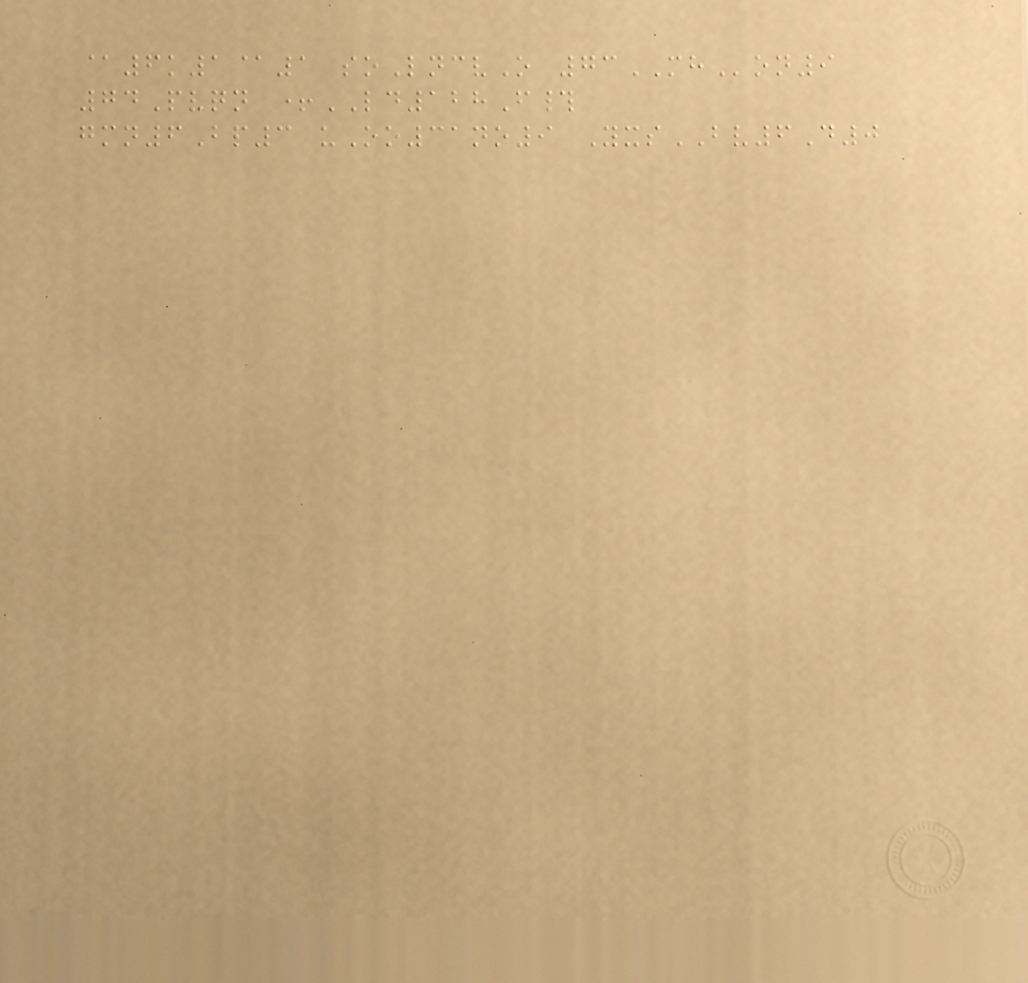@6k1@1 soLncvO 73MHon9
74Pvqn +LD128F#
gmn6Bp3 uOo31no9 YxsBV6D0
